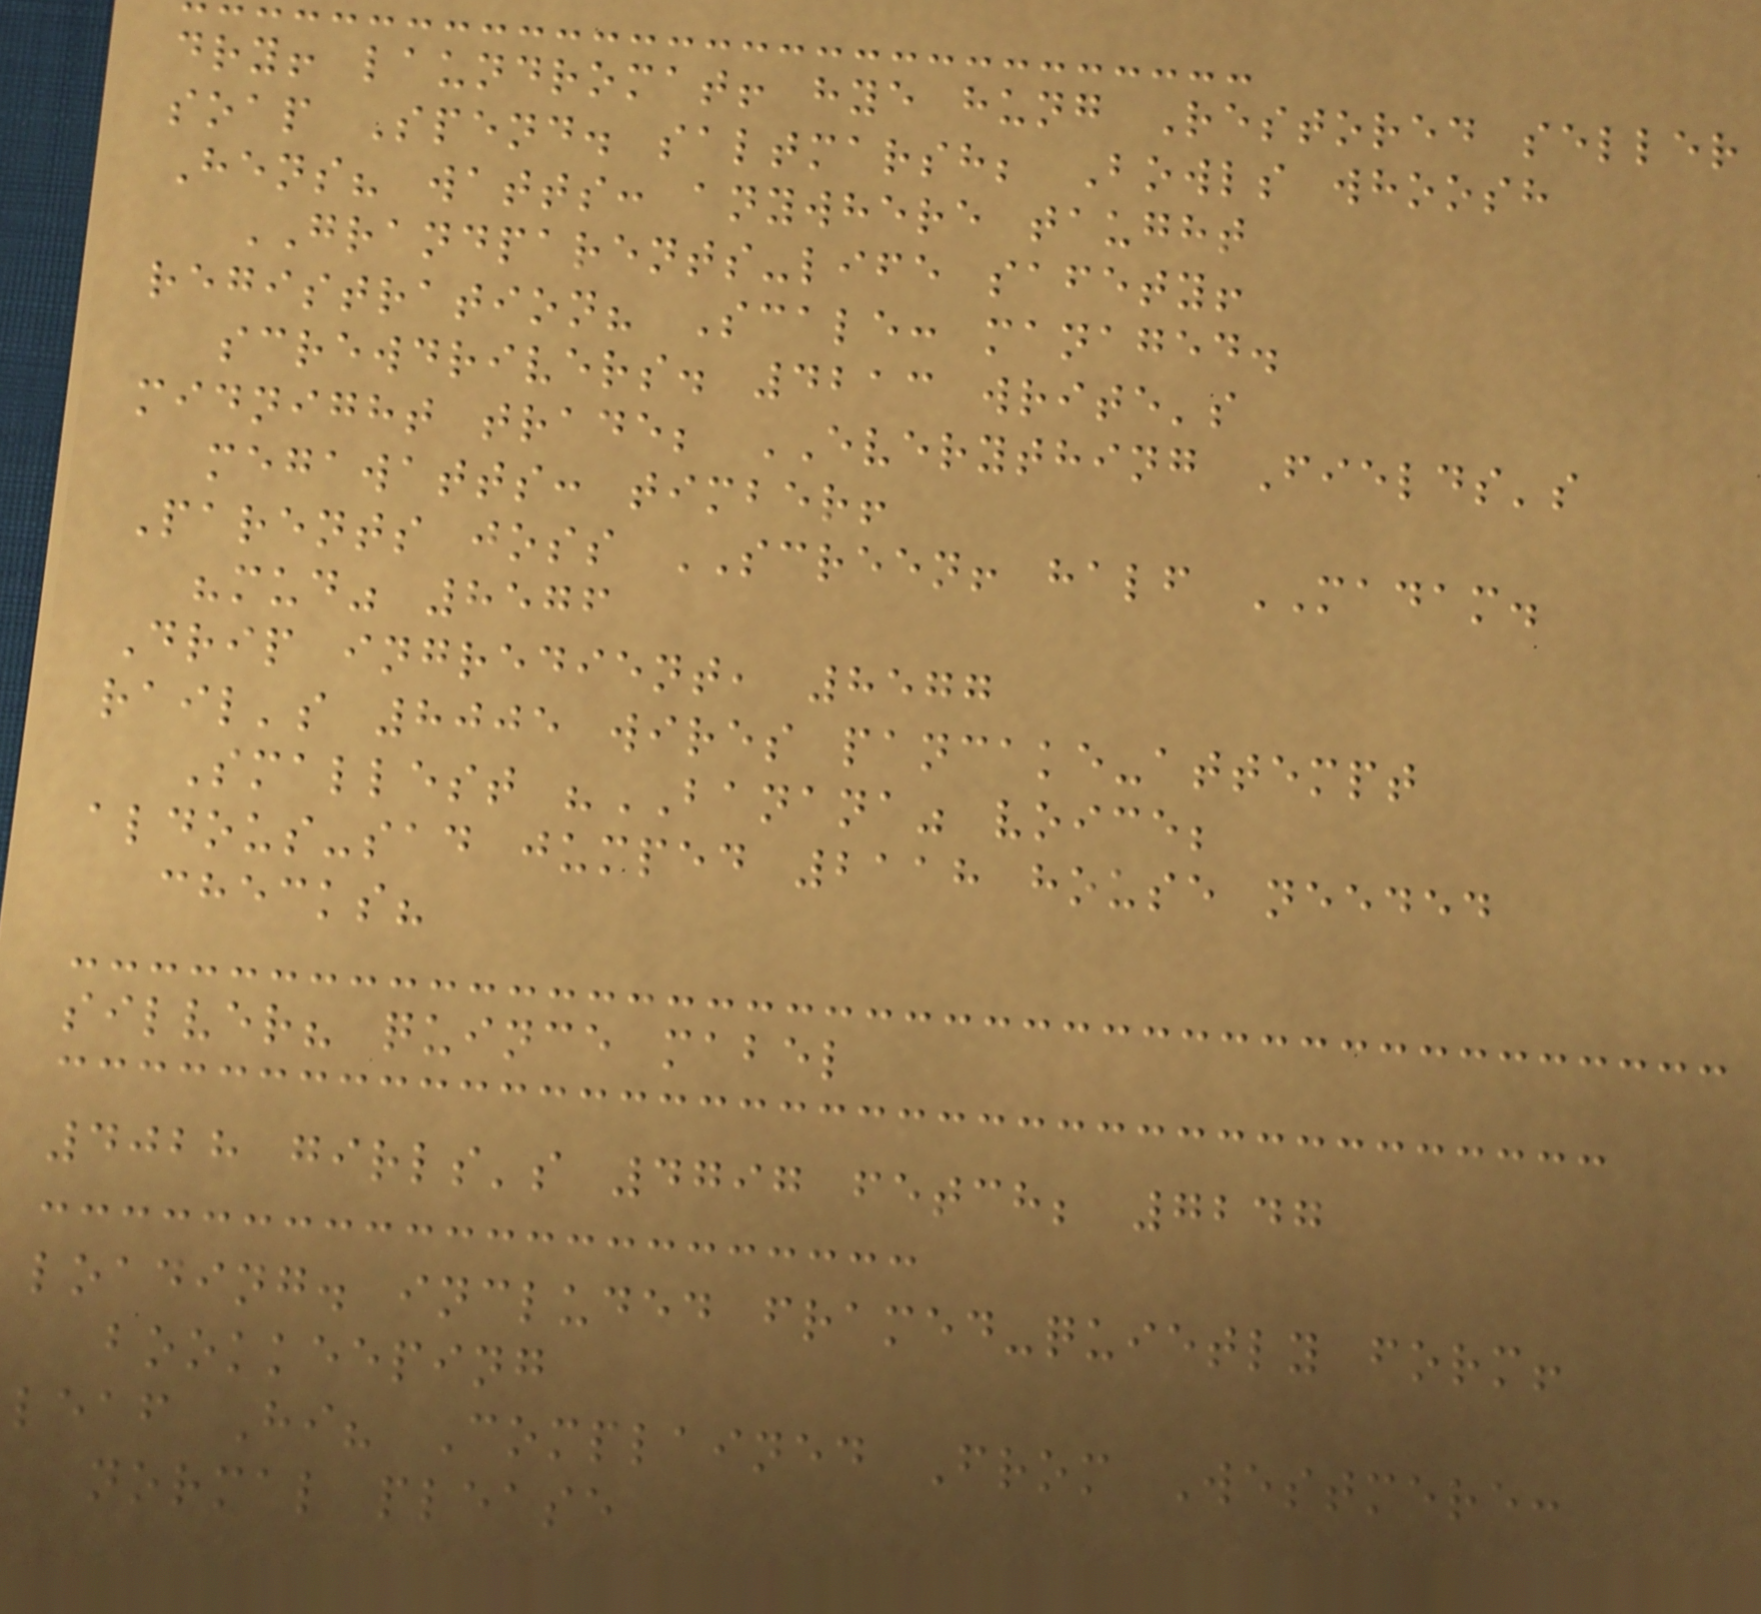dry! laundromat! hye hung Restored seller
soap Spend. saltmarsh; Bowls whoosh
Hens? watts: anywhere taught
GRANDPARENTS-life safety!
registration? Scale: managed.
screwdrivers. 4213 write's
midnight trade; EVERYTHING Fields's
megawatts: timber!
Parents joss SCREEN! half MADAM.
"mud" 8576
Drip ingredient, 8577
rail's 8005 wires pancake-attempt
Smallest "BANANA" voice;
aldous-sad jumped 2118 house needed
checks?
silver? quince mabel
4028 girls's 4797 fetch; 7247
loading. included framed-quietly form!
bookkeeping
leaf Hi? Complained From Westmere:
normal please
